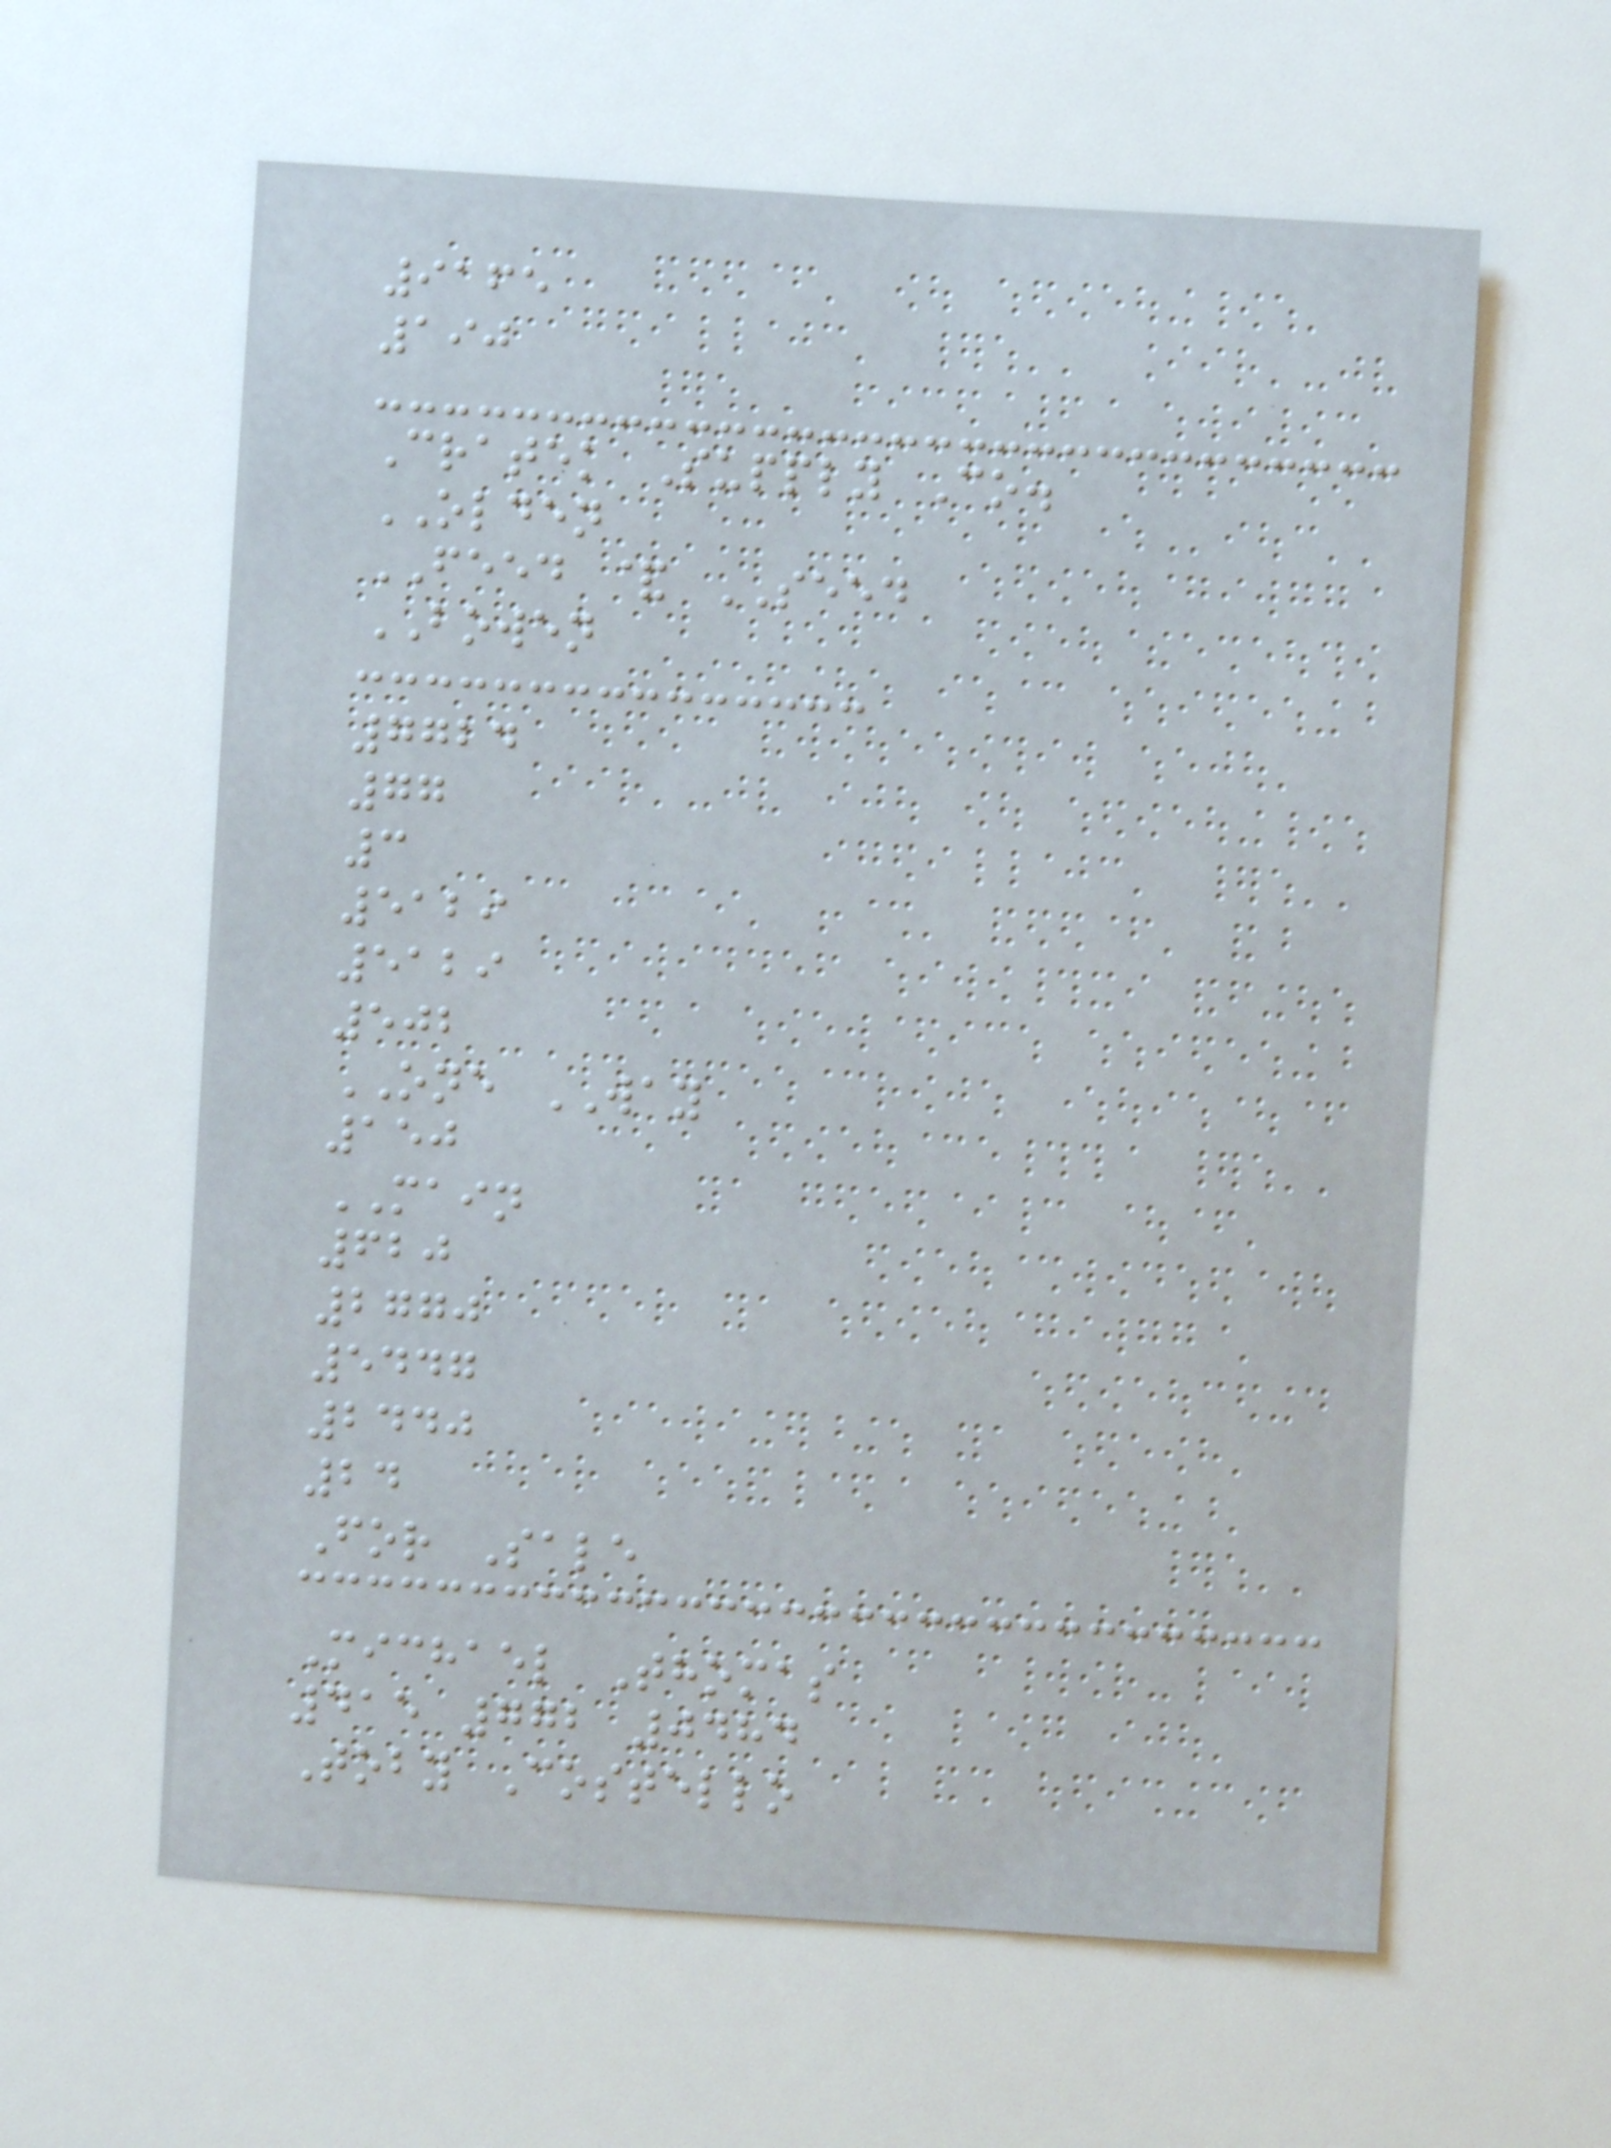9165
190
Cratek Supply Co.
OLDEN
FEED & SEED
BOWEN
7724
77
3
5129
5129
502
ONE WAY
150
MAIN
620
2770
5447
2440
24
For Sale
Michael Thomas
415 772 0484
Toby Costello
